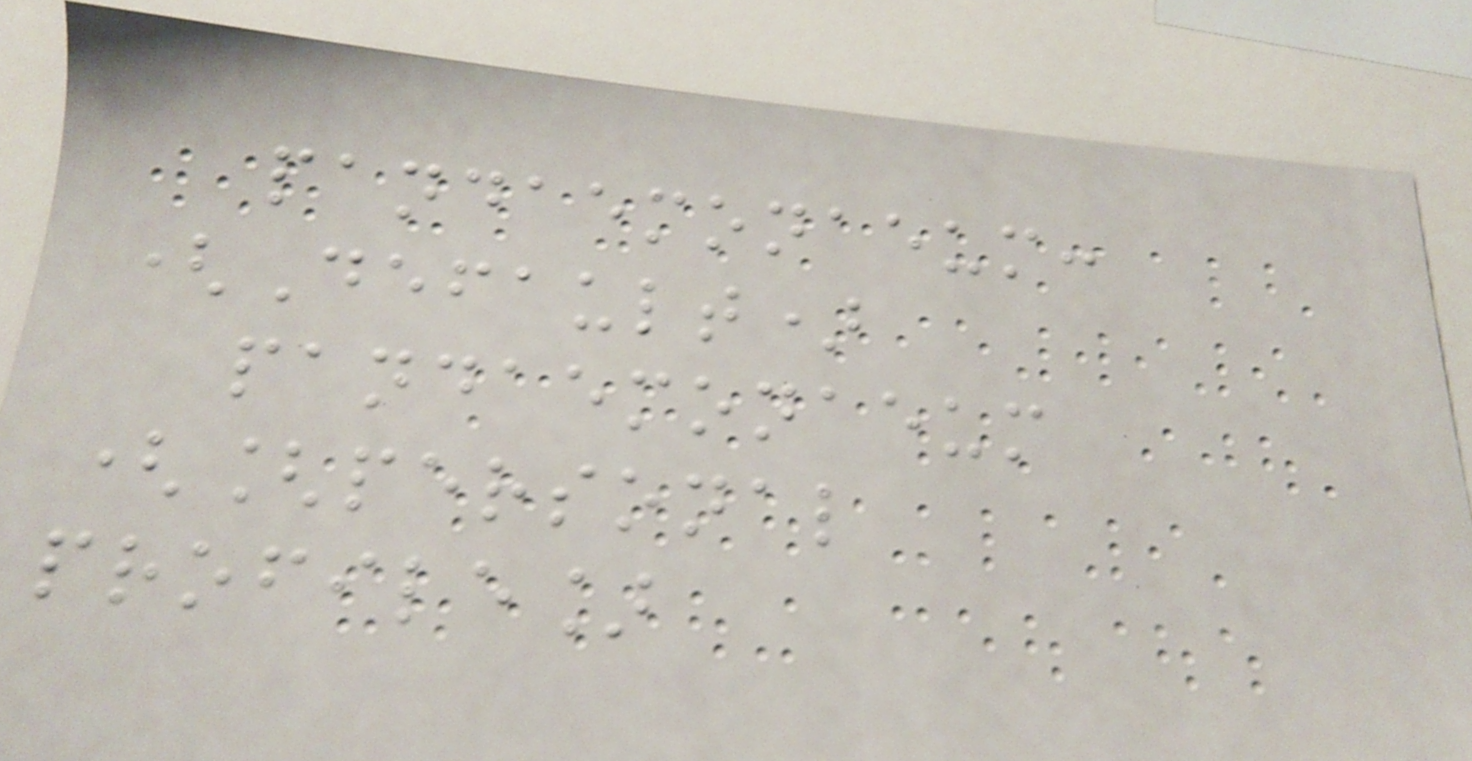pandaemonaeum:
(Default)
pandaemonaeum
([personal
profile]
